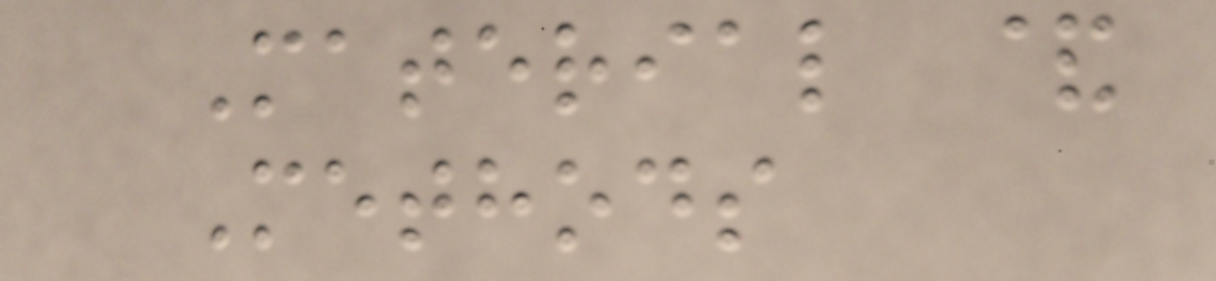Material &
Methods
